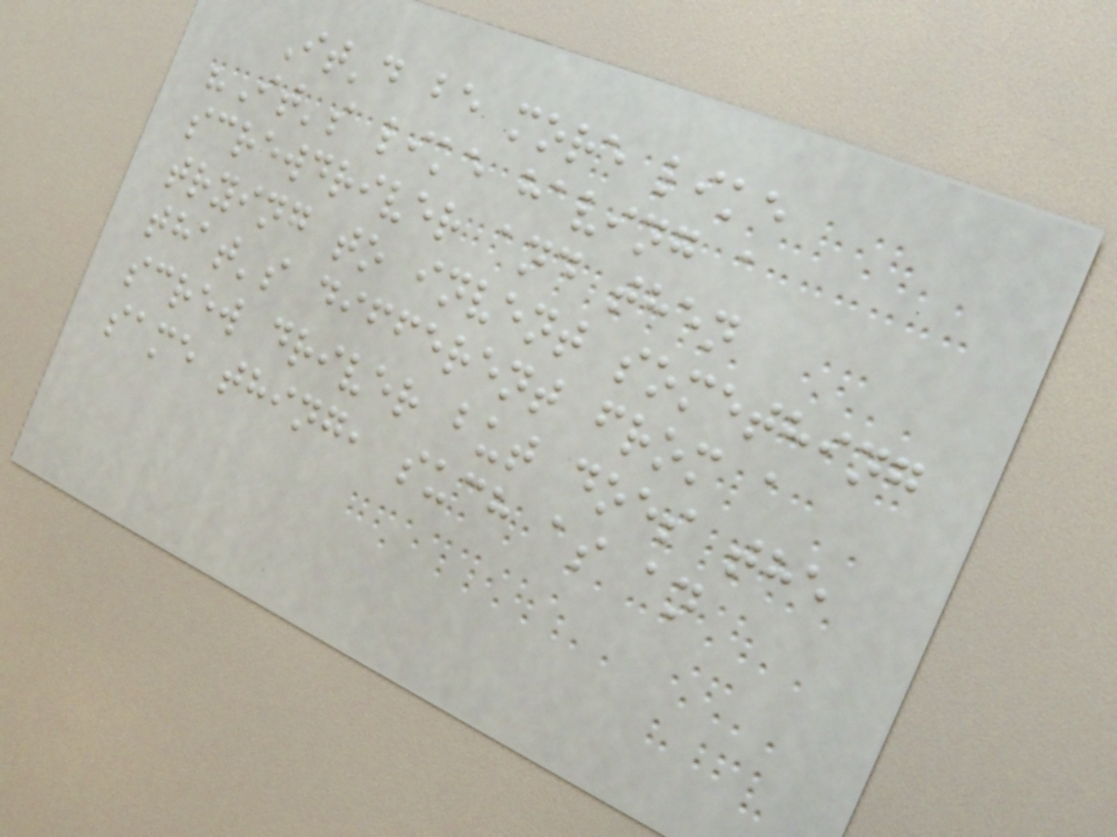It'd be more like
"It's like having a
screwdriver and then
trying to invent something
that's different from a
screw driver but does the
same thing, such as an
